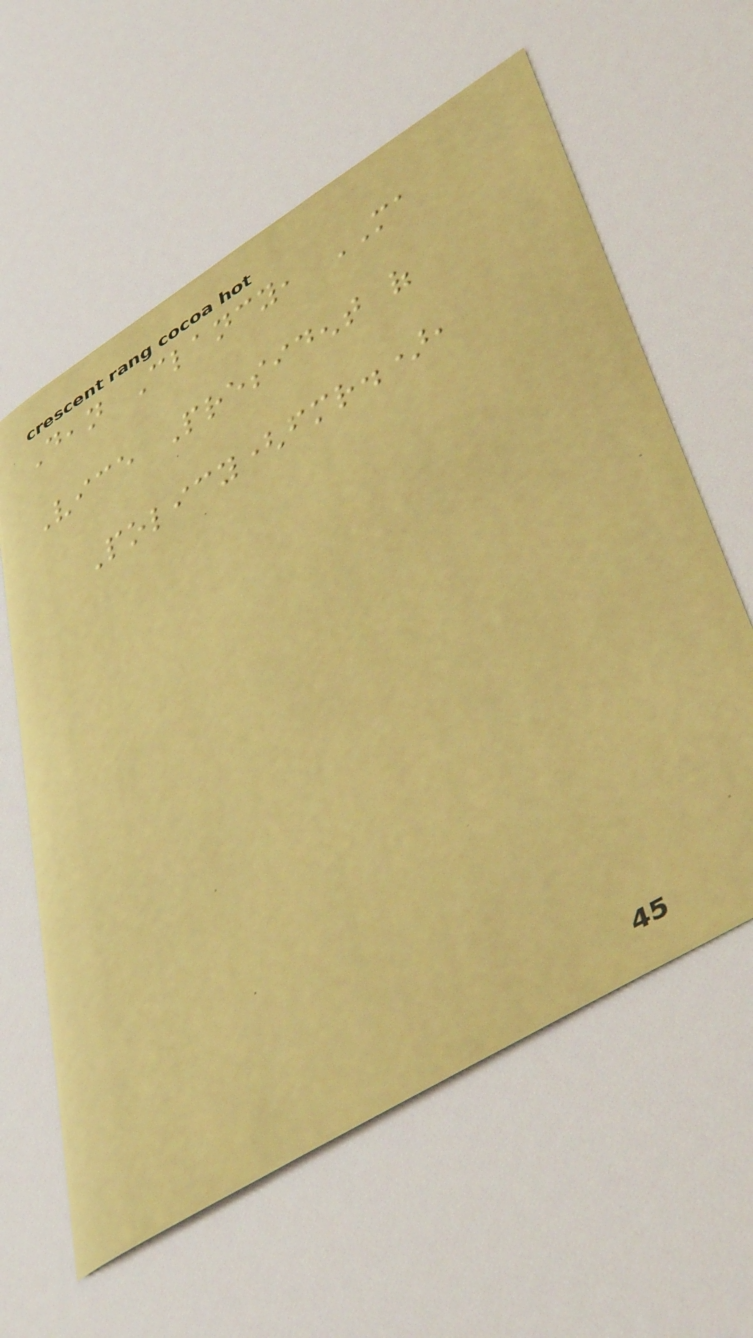Dean Clancy, MA
Vice President of
Policy(fmr.),
